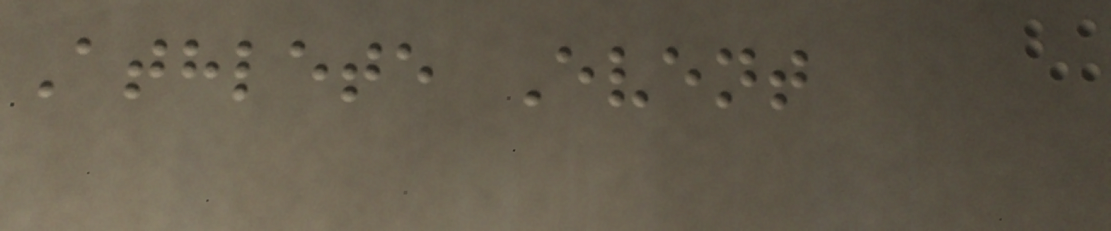Athlete Event
